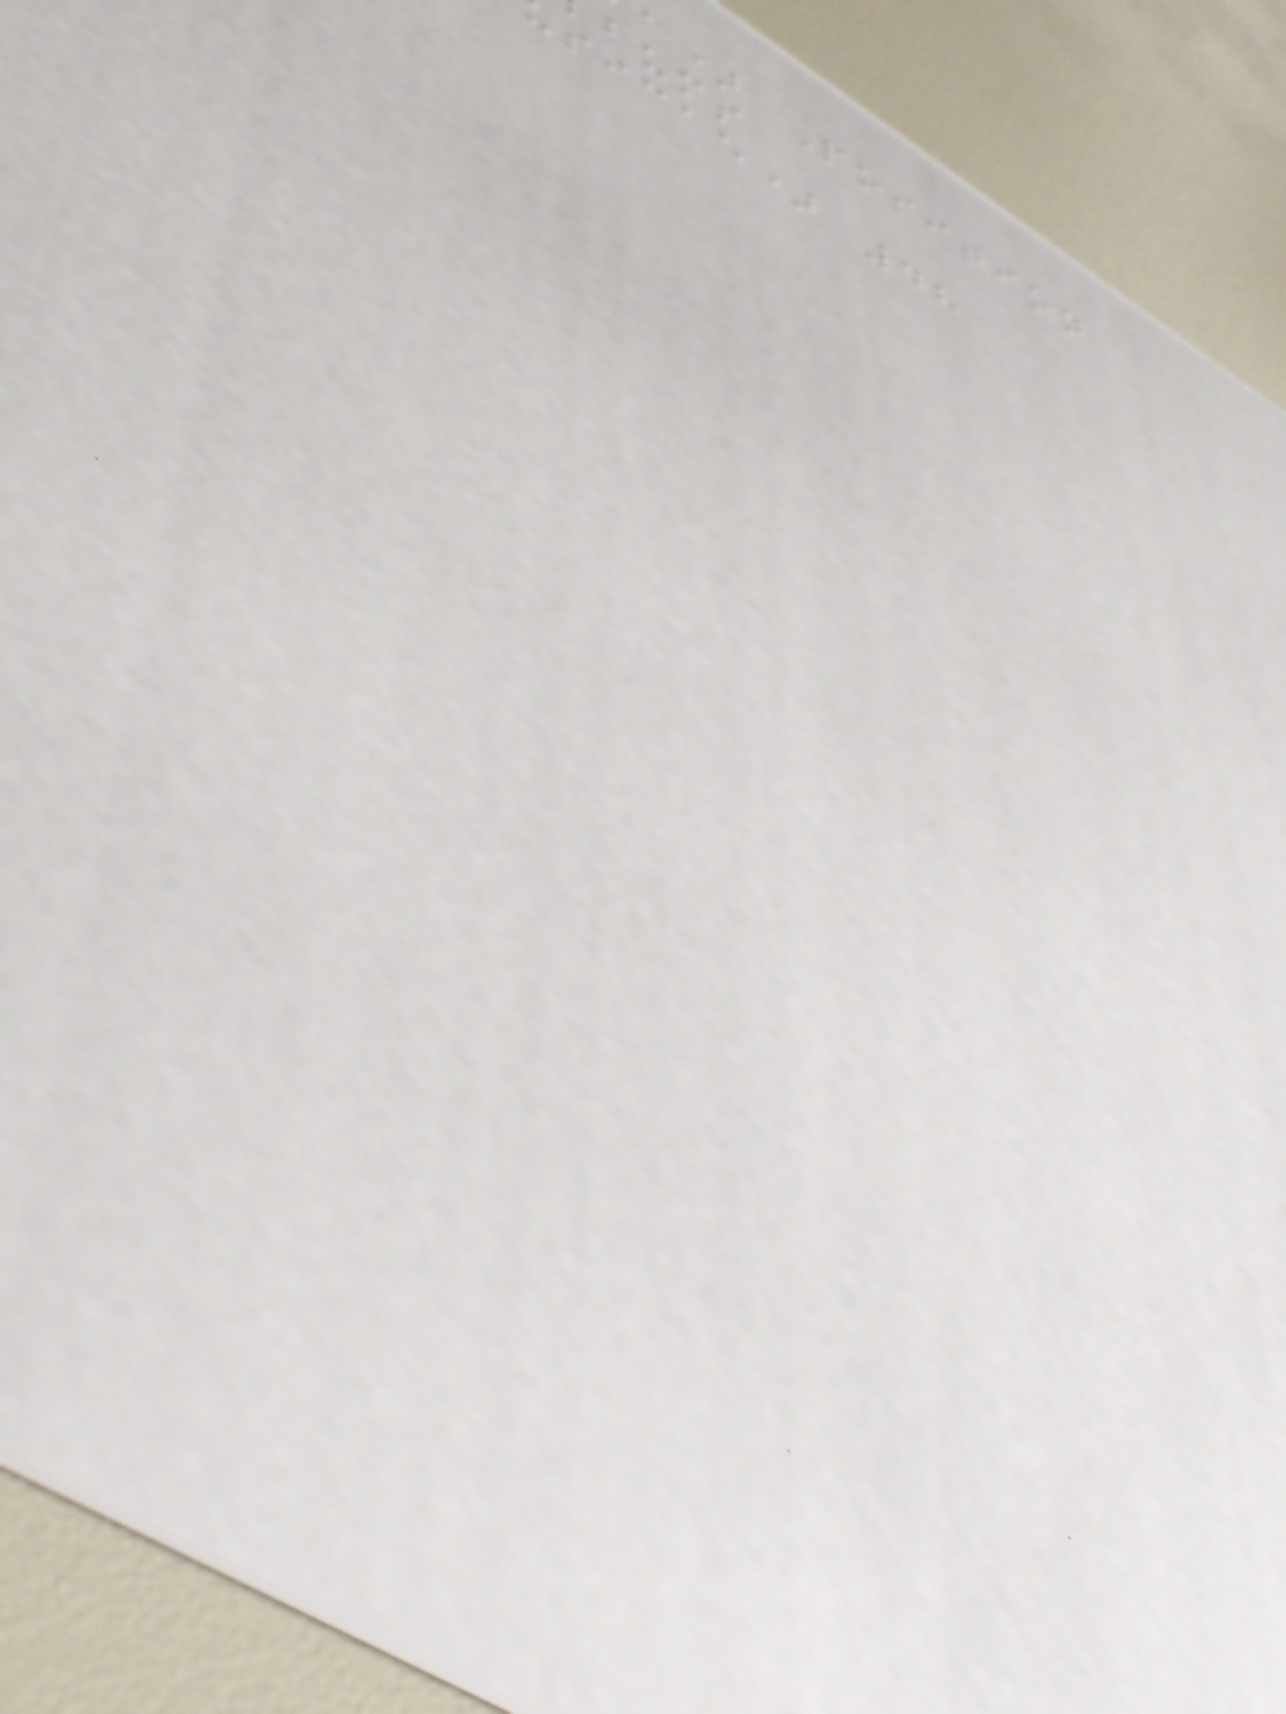a) Position
bums
sicae) 48
